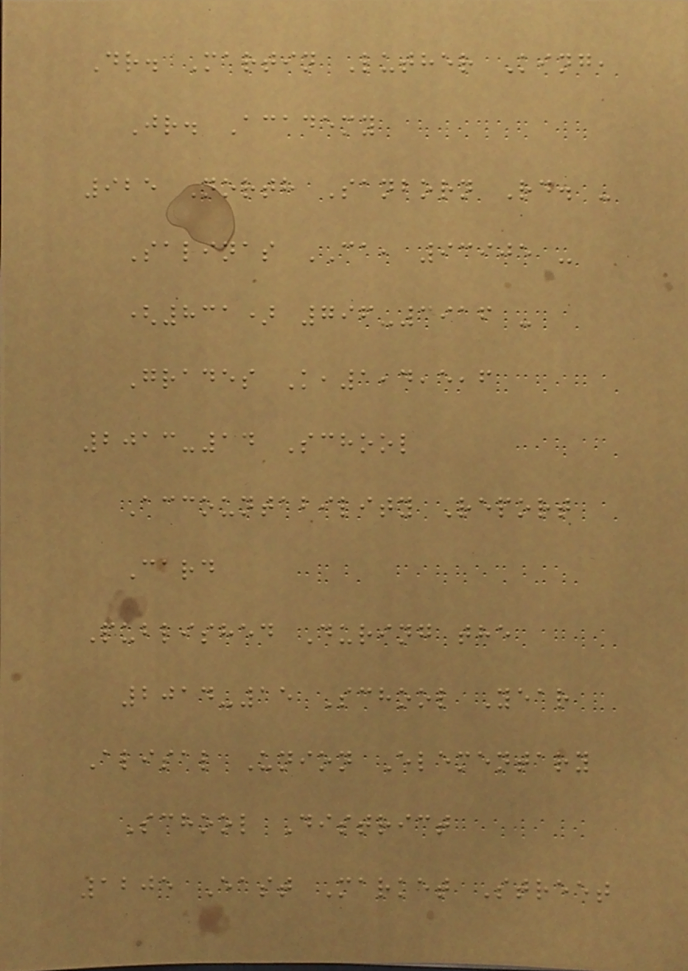Dr. Martin Luther King,
Jr. Academy
925 North Sanborn Rd. -
Salinas CA, 93905 -
(831) 796-3916 -
Grades K,1,4,5,6
2013-14 School
Accountability Report
Card
Published During the
2014-15 School Year
Alisal Union Elementary
School District
1205 East Market Street
